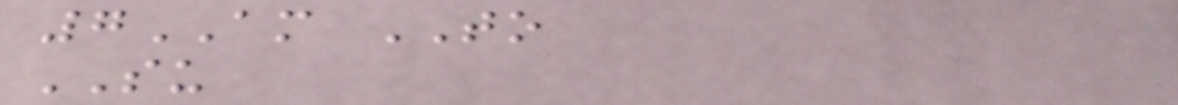7AM TO
SU
